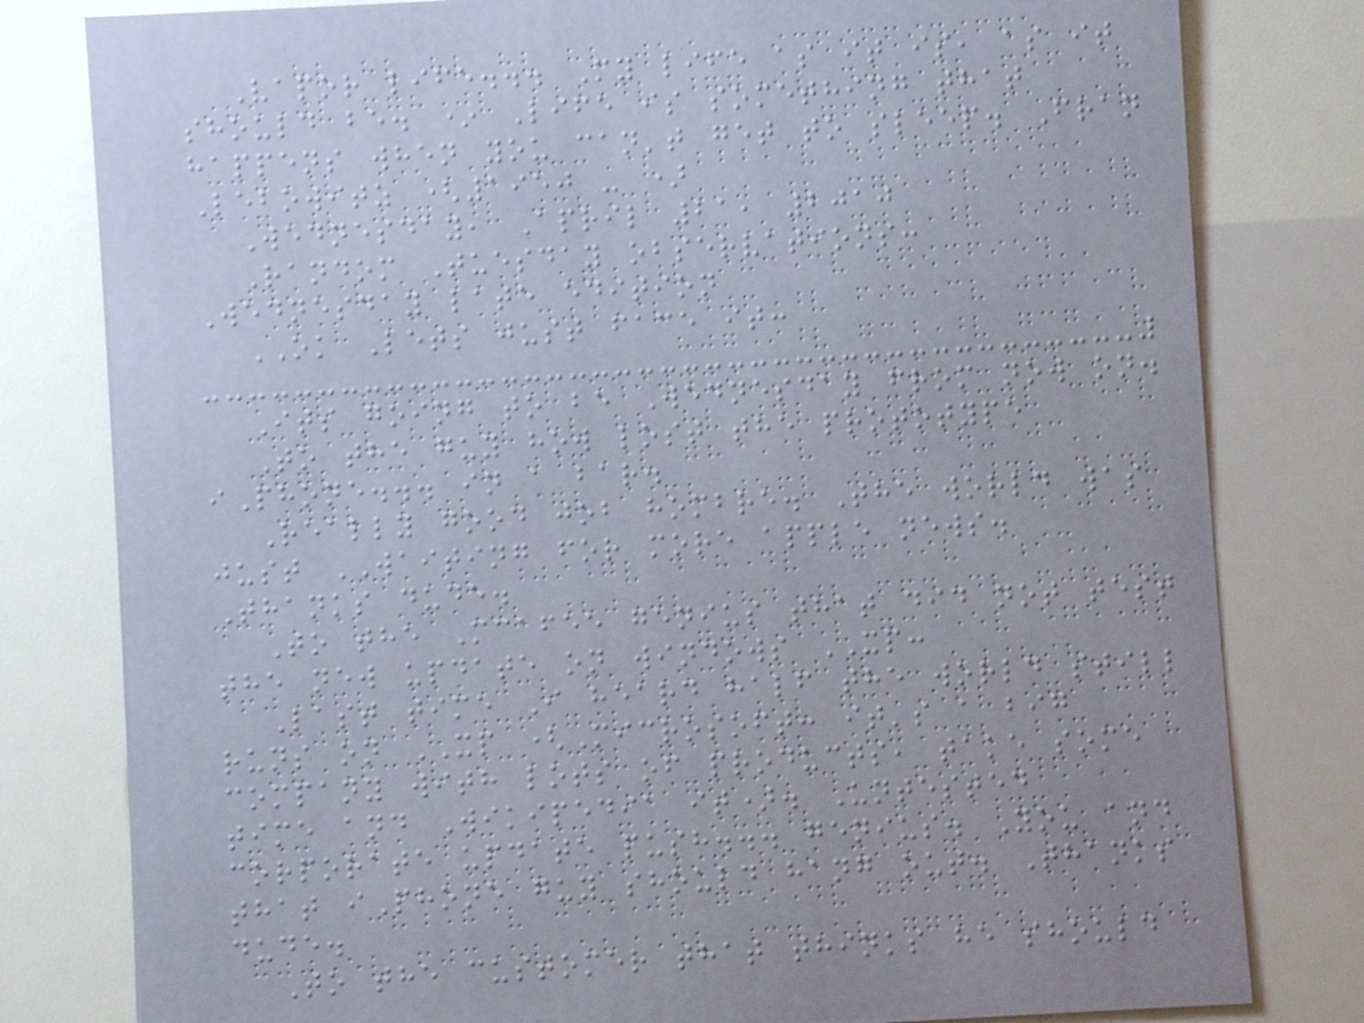Vapor life... My life as it is, as it
should be. * Life is something that
happens when you can't get to sleep. Fran
Lebowitz (1950 - )
Wednesday, April 21, 2010
Random Tuesday observations:
Wednesday late edition
OK Lets just face it:
Its going to be Wednesday from now on.
To the guy how lost the prototype
iPhone... in a bar.
Really good job hombre. The world was
just WAITING for more apple news.
Thanks dude.
To the Mcafee genius that did not test
the new update on windows XP:
Last time I heard half the world still
runs on XP (Microsoft: it's a big
company with lots of products, take some
time and Wikipedia it). Untested
corporate update push... genius. You and
that iPhone guy should hang out. Thanks
dude.
To the customer that thinks he should
